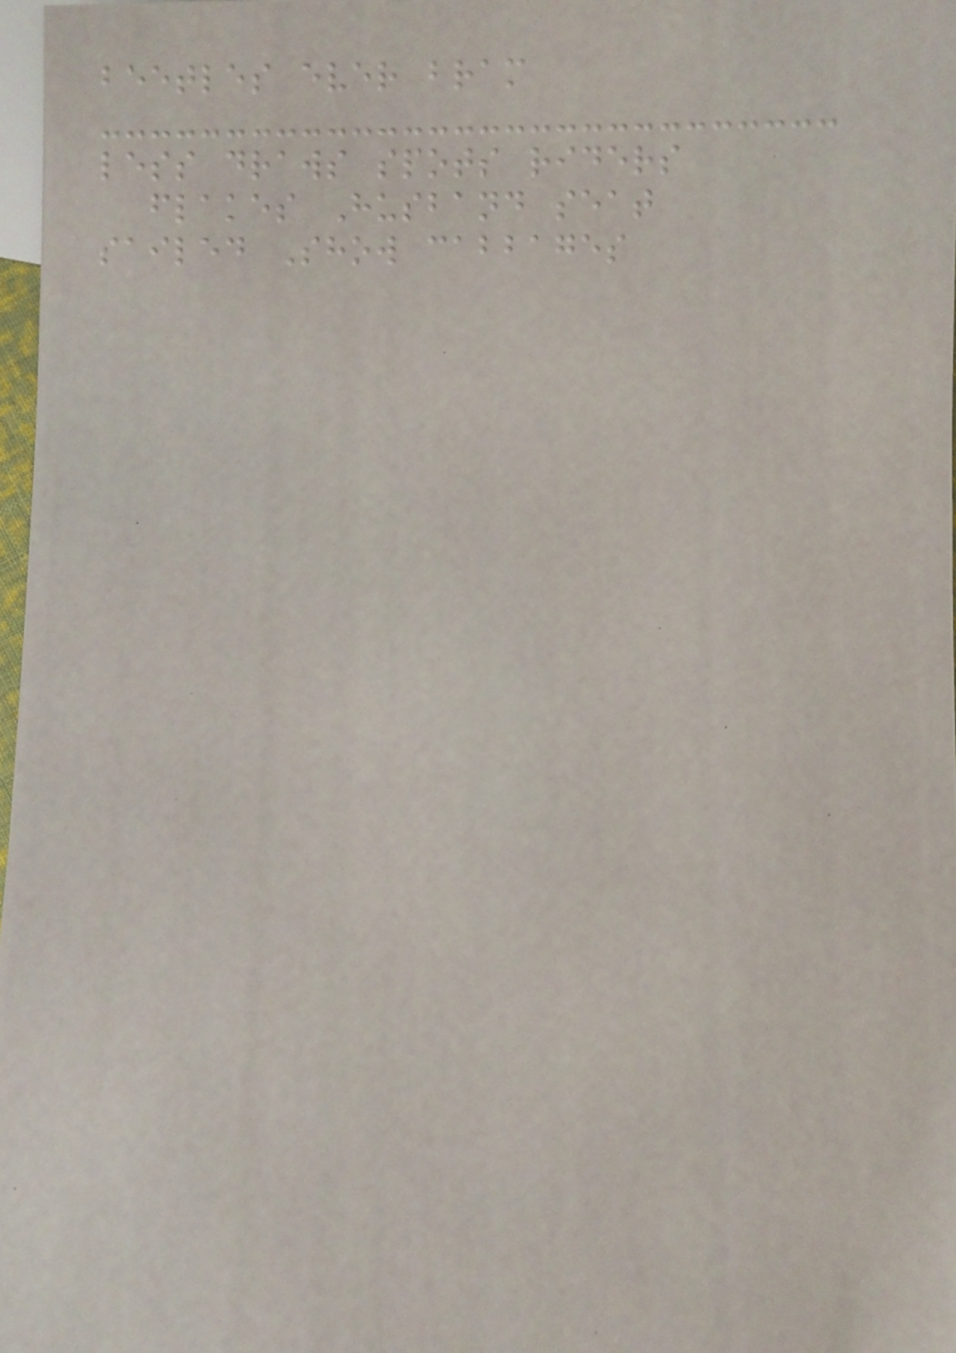beetles ever bram
less draws spots riders
flakes Husband seat
sailed Show cabbages
